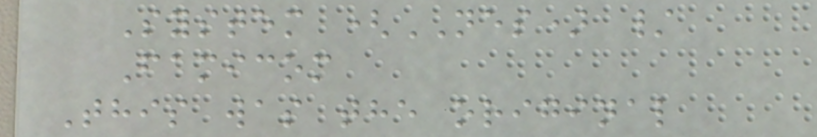System (NES) /
Famicom
This was the original
